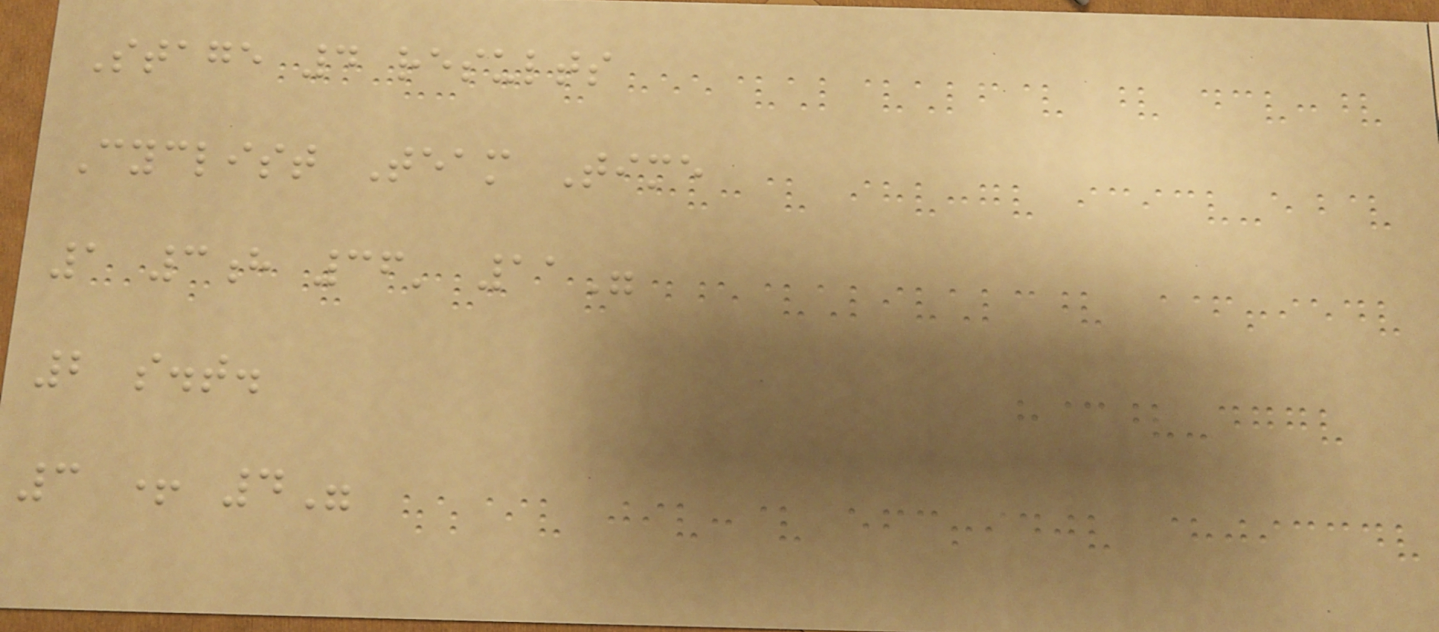Stage 4 results
Cyclist Team Time
1 3h 36' 11"
2 s.t.
3 + 4"
